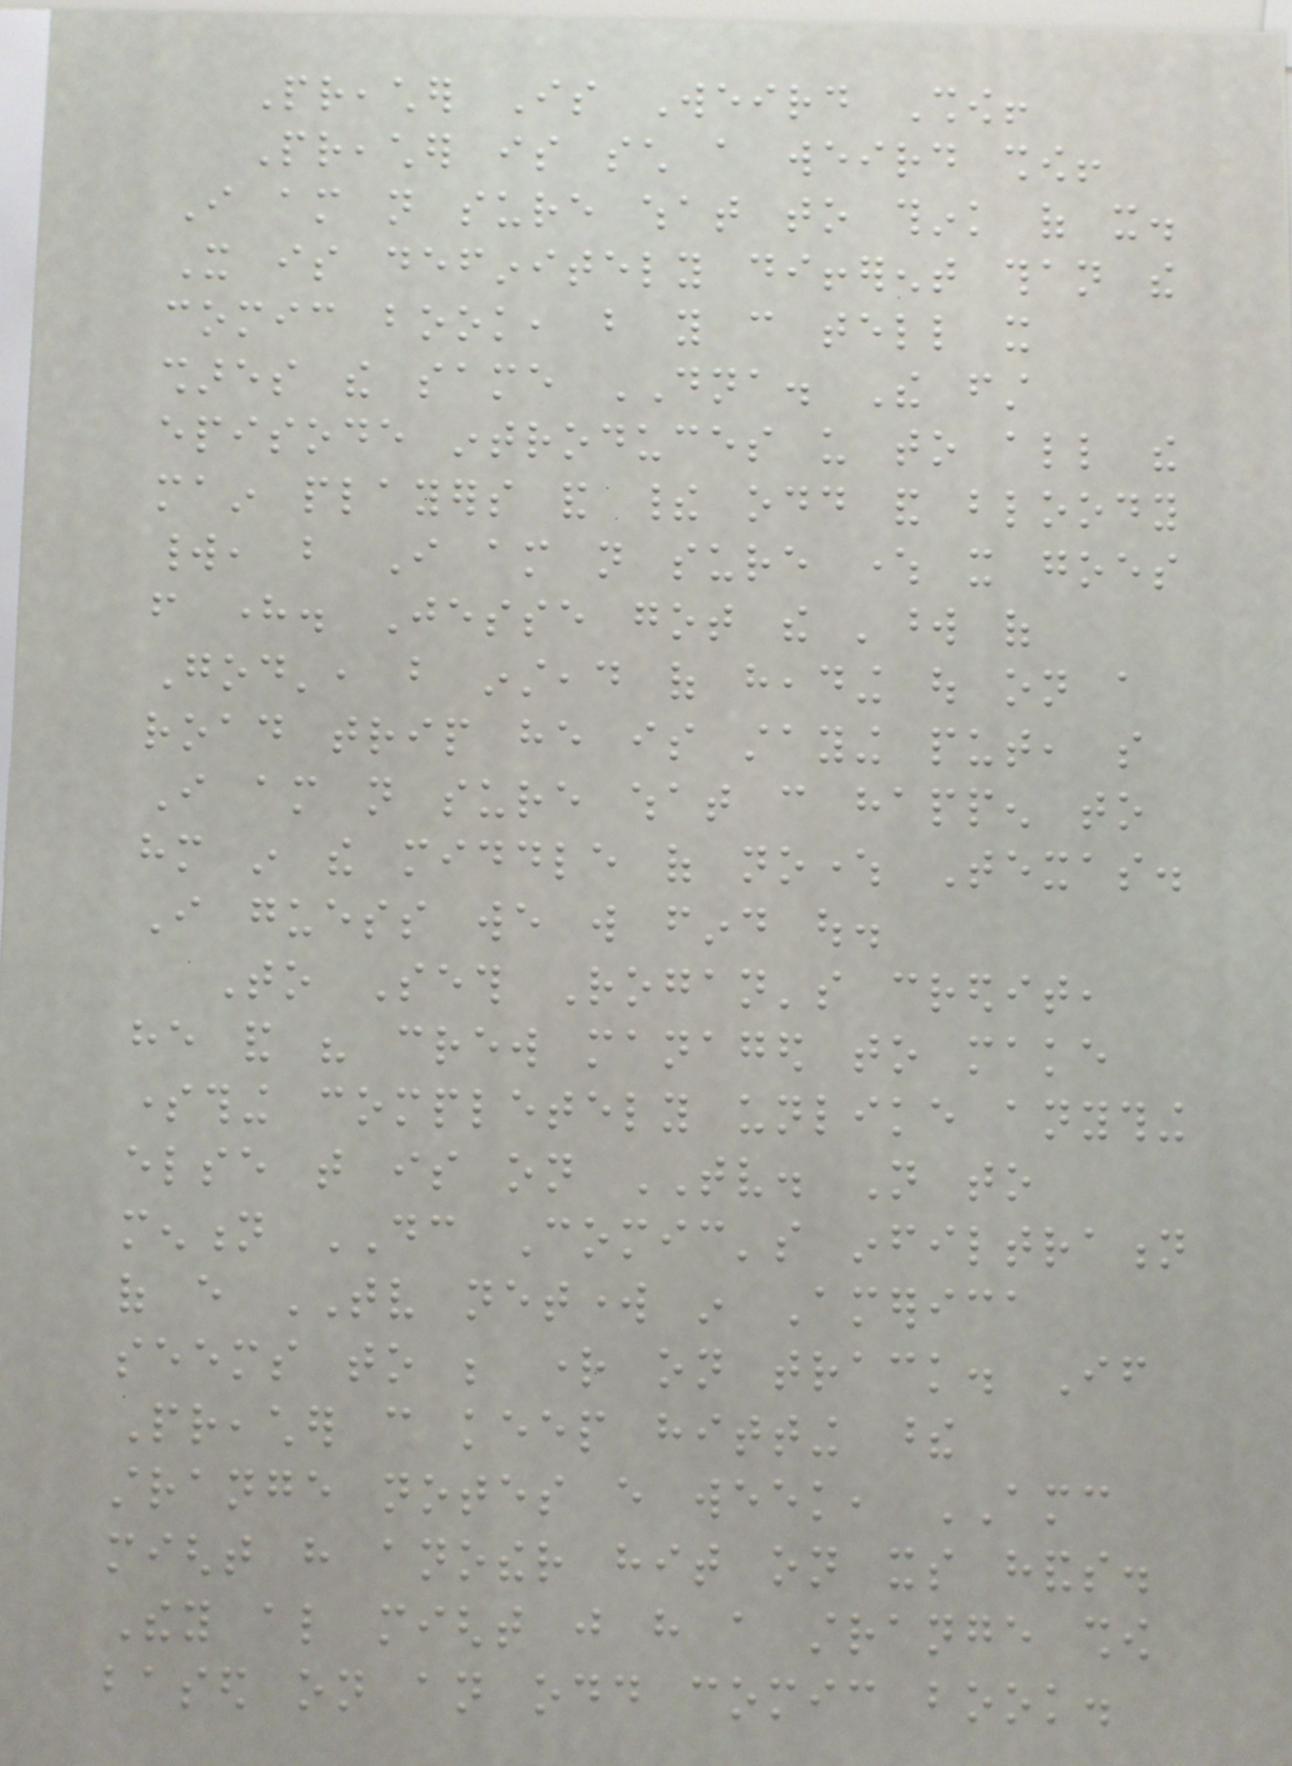Preacher Is Weird Show!
Preacher is such a weird show!
I am not sure what to think of it.
It is definitely different than the
comic book, but you can tell it
shares the same DNA. The first
episode introduces us to all the
main players and their odd and bloody
world, but I am not sure where it goes
from here. Jesse got the 'word of
God', but instead of heading out on a
road trip he is staying put, so
I am not sure what can happen to
him in the middle of nowhere Texas.
I guess we will find out.
To Seth Rogan's credit,
he and his crew managed to make
something completely unlike anything
else that is on TV. Not to
mention DC Comic's infiltration
of every TV network in America
seems to be right on track. If
Preacher can keep hitting these
strange notes every week, AMC
might have another hit on its hands.
They also might just have a strange show
based on an odd comic book.
